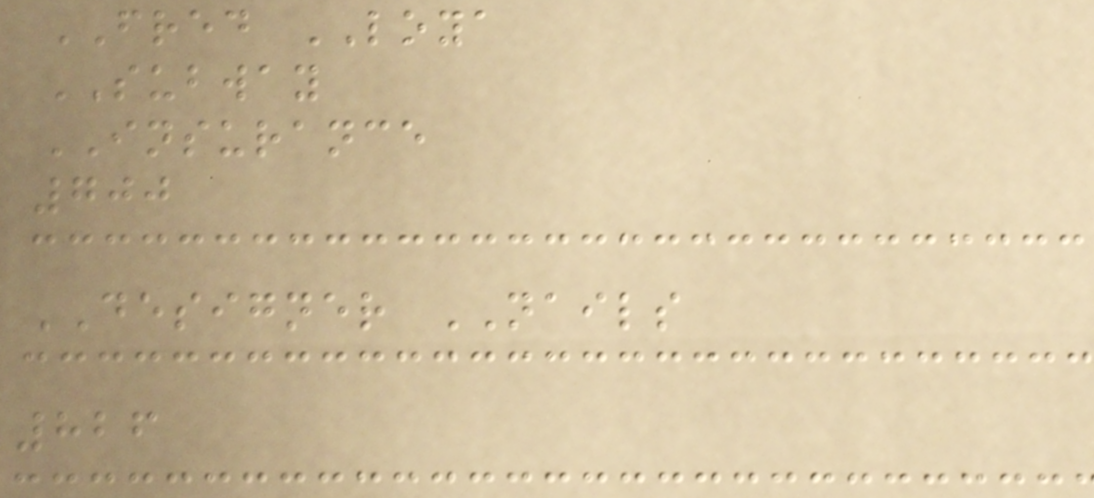FRED LOYA
SUBWAY
INSURANCE
700
DESIGNER NAILS
826
